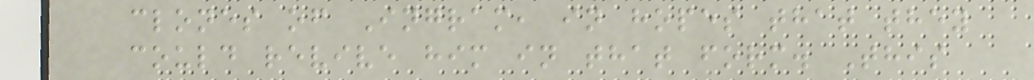clones of Ingram, in hopes that they
could revive him in that form. This
